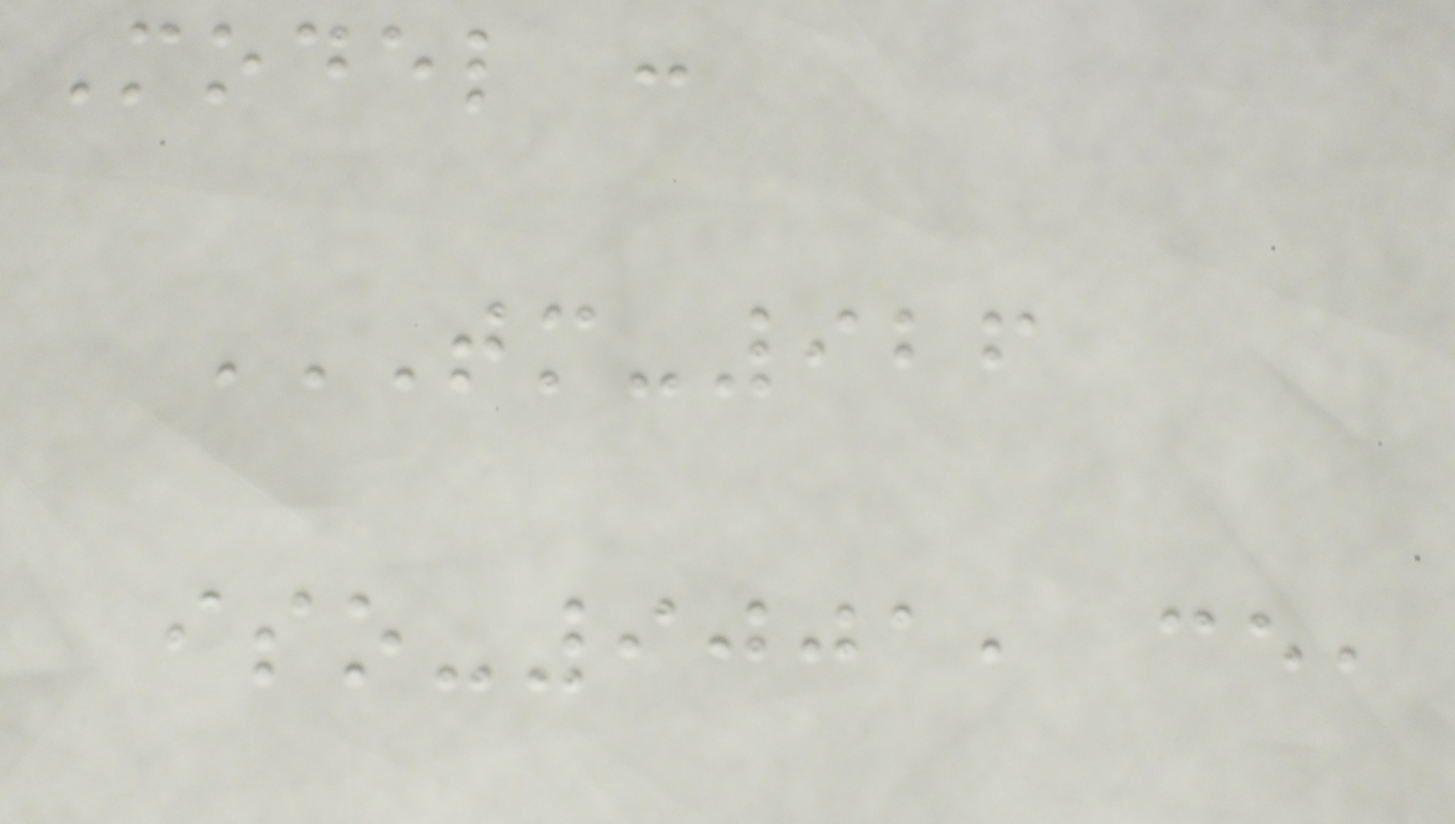Model :
TM-926
ISO-9001, CE,
